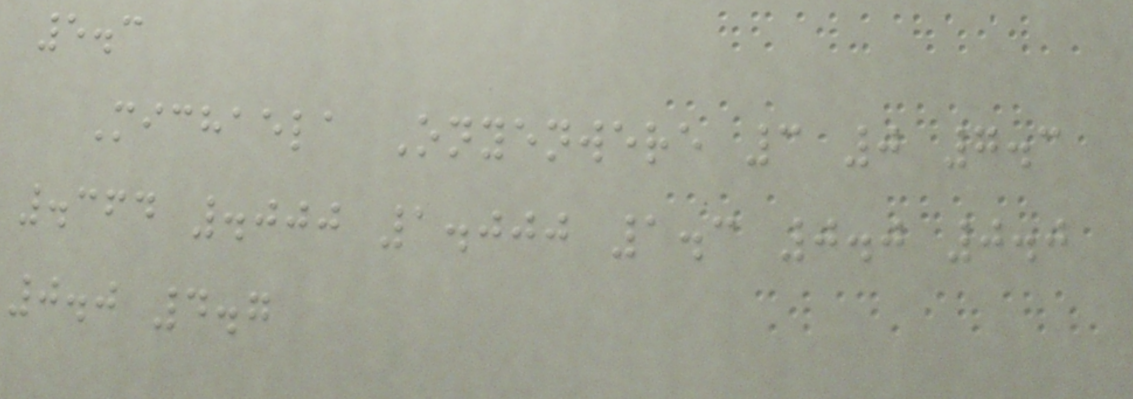5.3
Michaela Onyenwere 3 0 7.3
.364 .000 1.000 1.3 0.0 0.0
0.0 4.7
